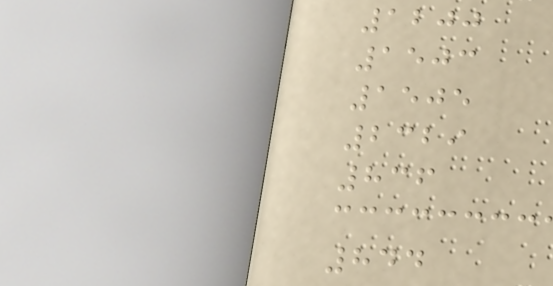1200
1503
1505
2329
836
844
